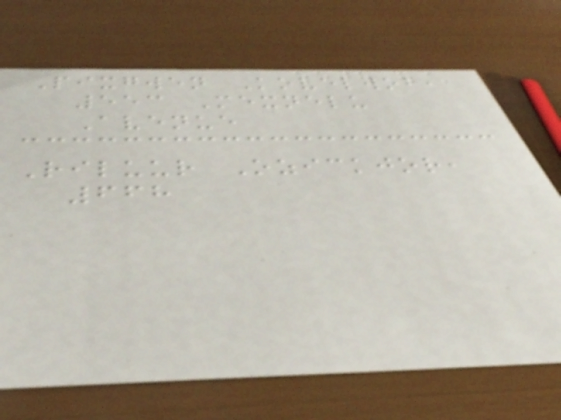Pixgwen Kovelwob,
553 Mexnelu
Avenue
Riluur Ozickjor,
668
